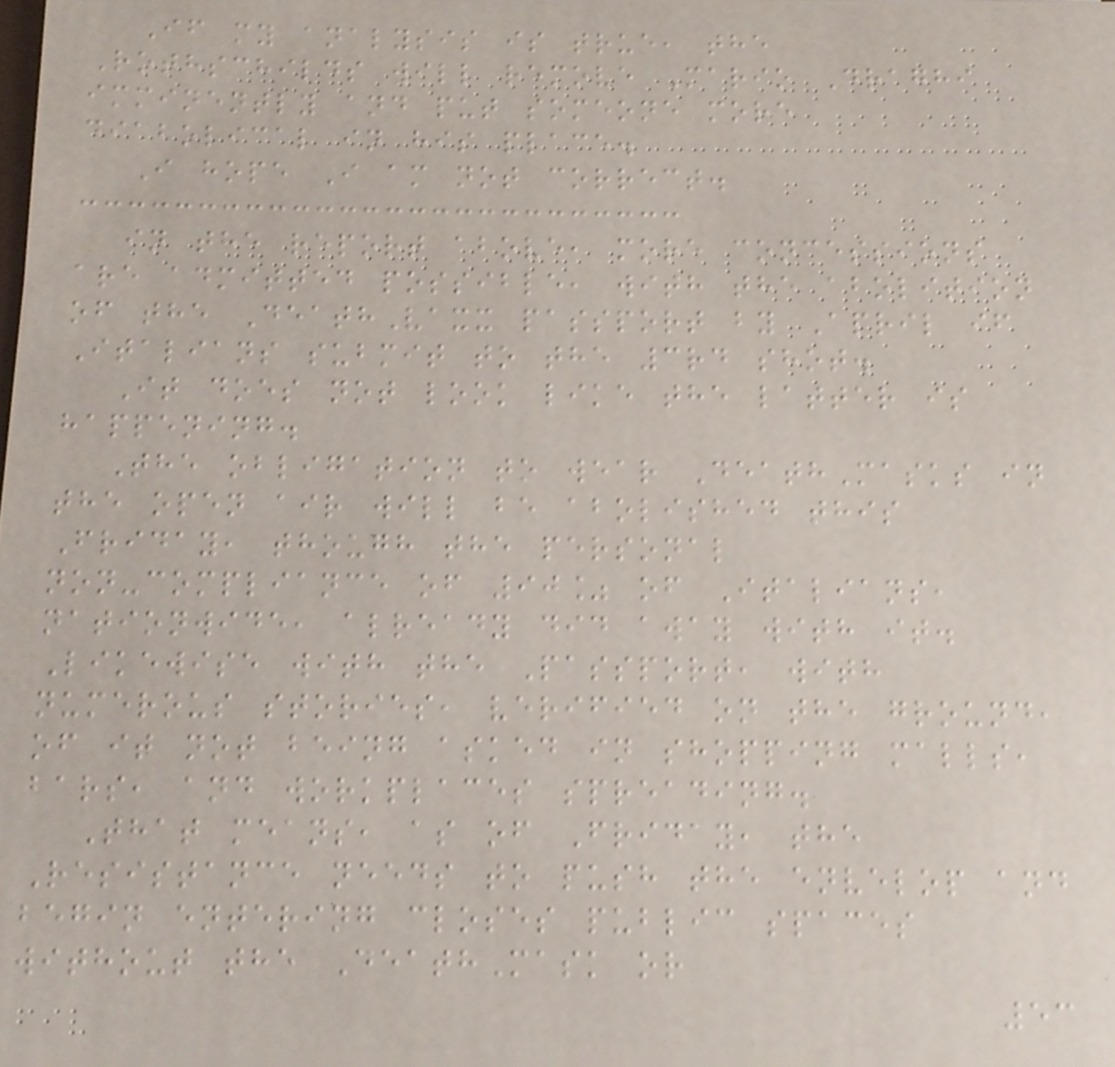If my analysis is true, the
Rothschilds will remove Mario Draghi
imminently and put someone more
diabolical in his place.
I hope I am not correct.
in the report above, more concessions
are admitted possible, with the abolition
of the DeathVaxx passport by April if
Italians submit to the 3rd shot.
It does not look like the latter is
happening.
The obligation to wear DeathMasks in
the open air will be abolished this
Friday, though the personal
non-compliance of 90% of Italians,
nationwide, already did away with it.
Likewise with the Passport, with
numerous stories, verified on the ground,
of it not being asked in shopping malls,
bars, and workplaces spreading.
That means, as of Friday, the
Resistance needs to push the envelop and
begin entering closes public spaces
without the DeathMask or
53
